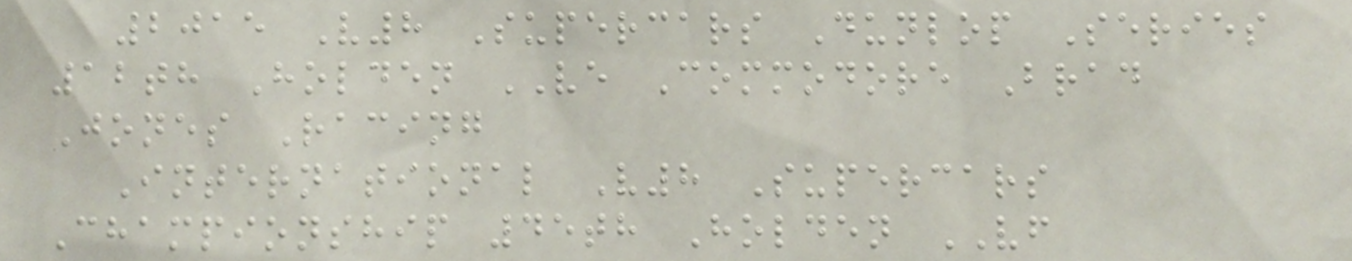2015 V8 Supercars Dunlop Series
12th Holden VE Commodore Brad
Jones Racing
International V8 Supercars
Championship 45th Holden VF
